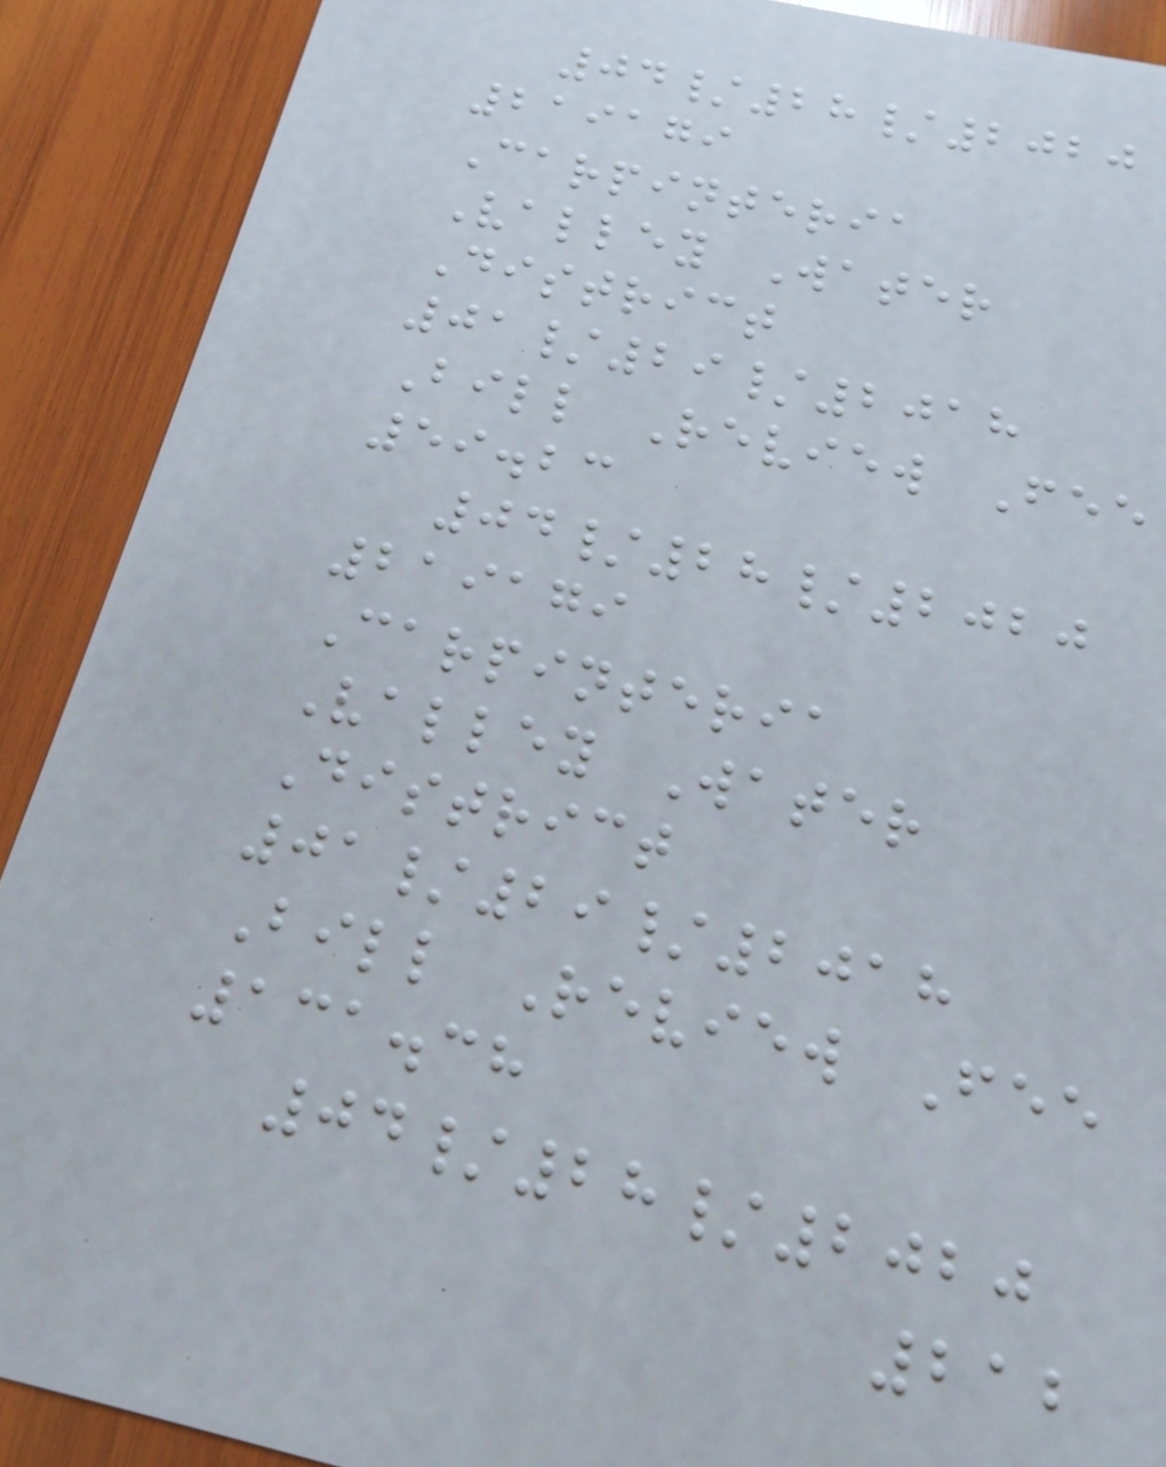04/28/2020
219179
Carpinteria
Valley Water
District
01/29/2018
Bill Review Fee
59.23
04/28/2020
219179
Carpinteria
Valley Water
District
01/29/2018
Bill Review Fee
131.38
04/28/2020
212
